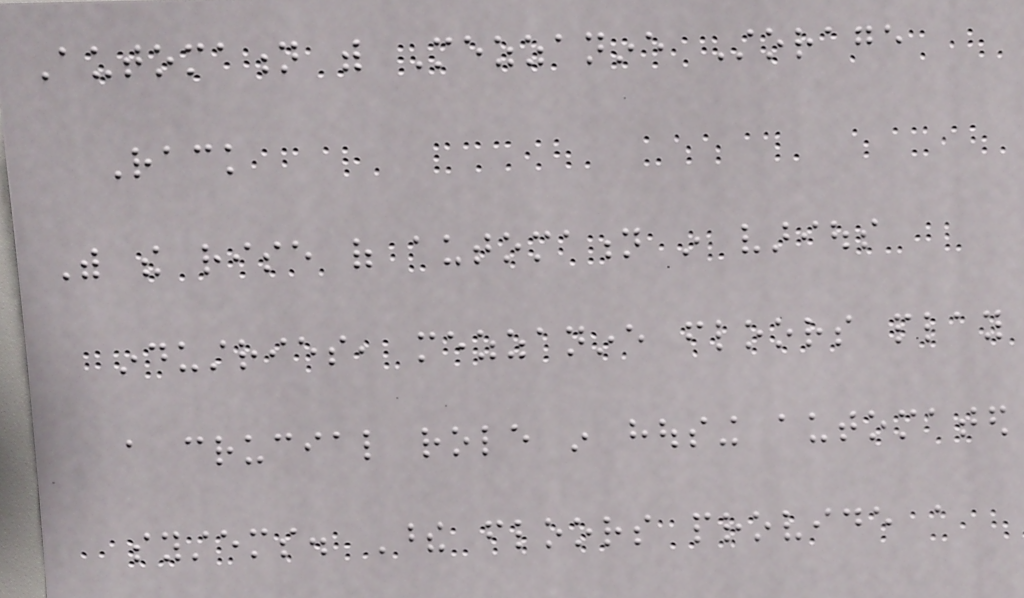Automation with Mezzanine Storage
Rack
With the rise of automation in various
industries, mezzanine floors play
a crucial role in housing automated
systems. These floors provide a
